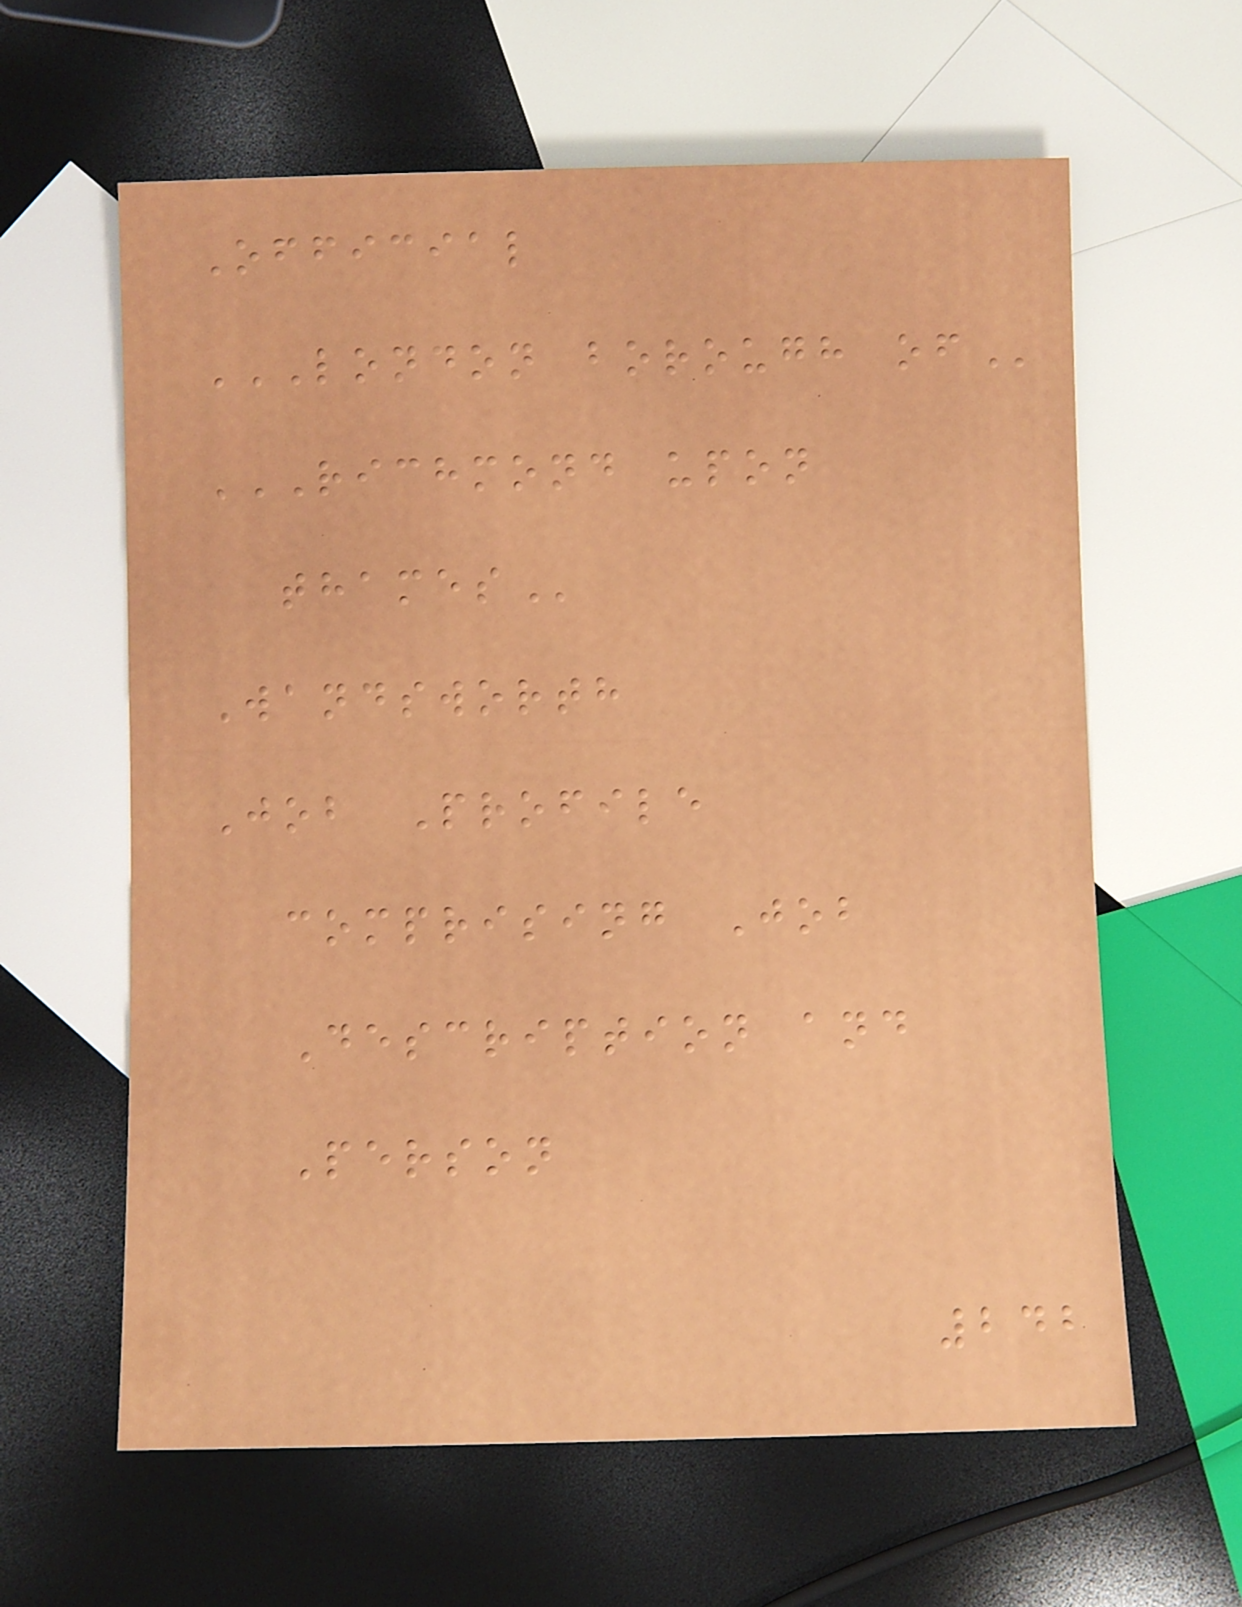Official
LONDON BOROUGH OF
RICHMOND UPON
THAMES
Wandsworth
Job Profile
comprising Job
Description and
Person
242
